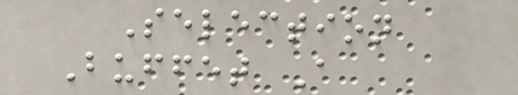Selection
Buffet A
